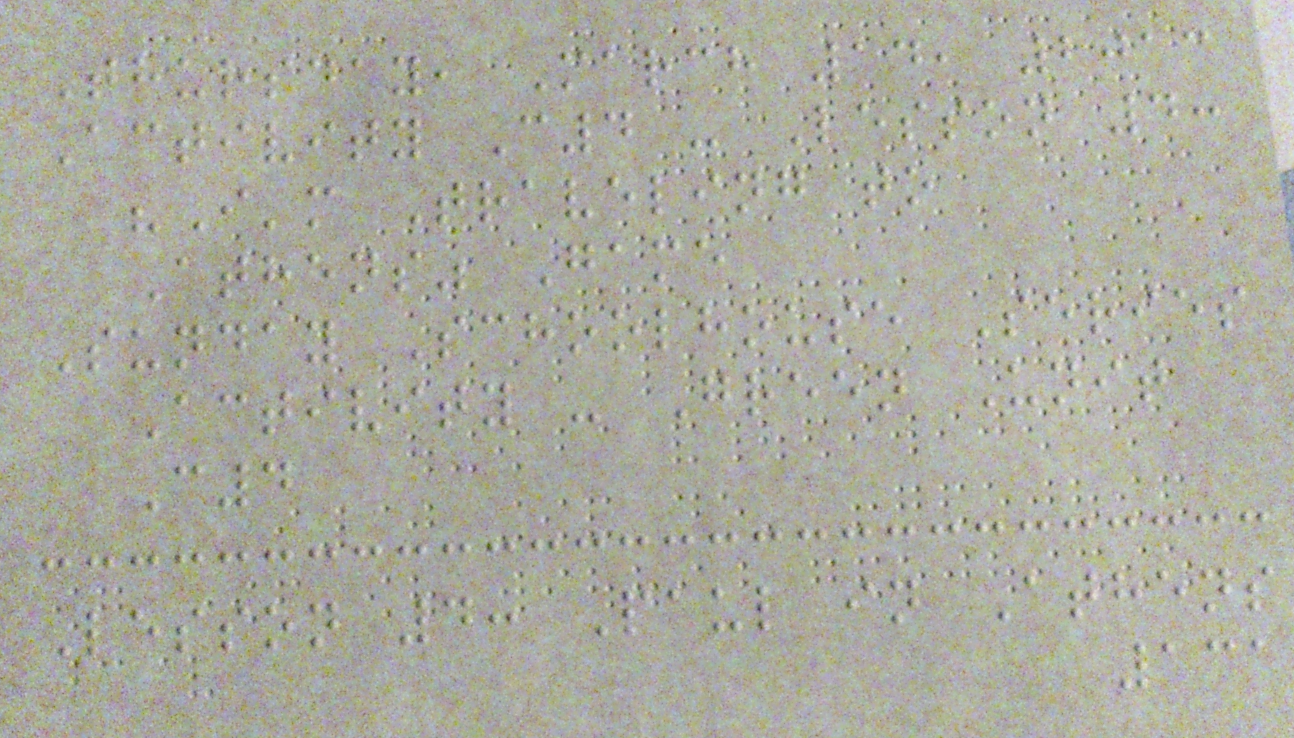Thursday, March 14, 2013
Activity C4 - Lesson 4:
"I'm Traveling to
Athens" Game
Sunday Schoolhouse Series
Activity - Green Unit
C4
Lesson 4: Paul in Athens
131
